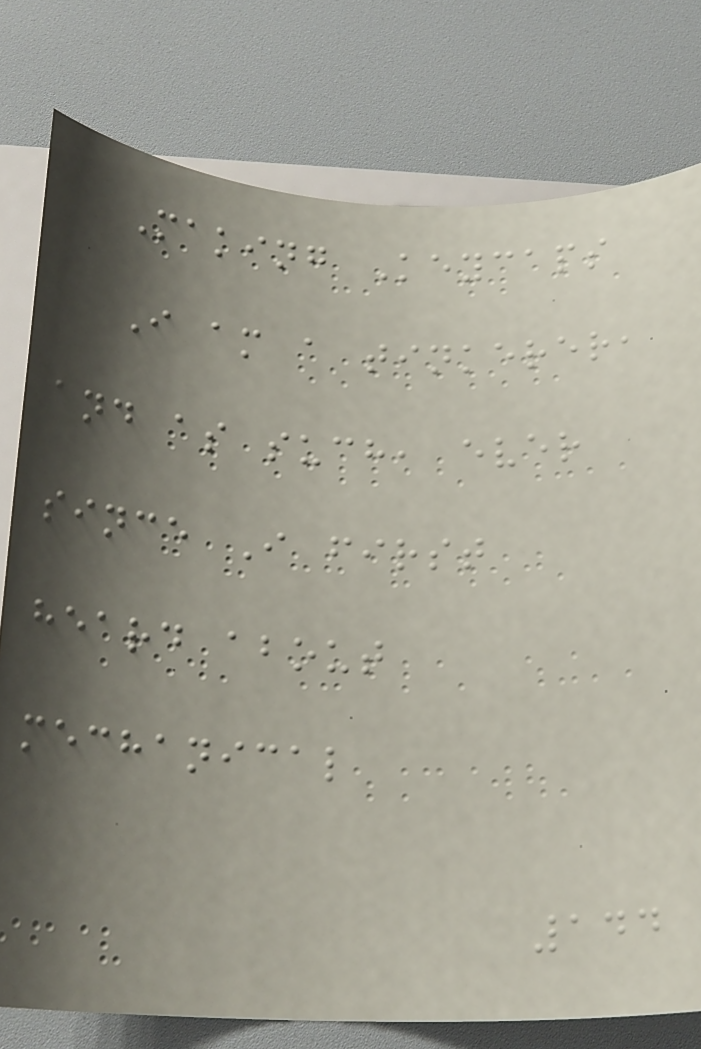Making Keycaps
I am a tinkerer,
and as such, ever
since I first
heard about
mechanical
144
